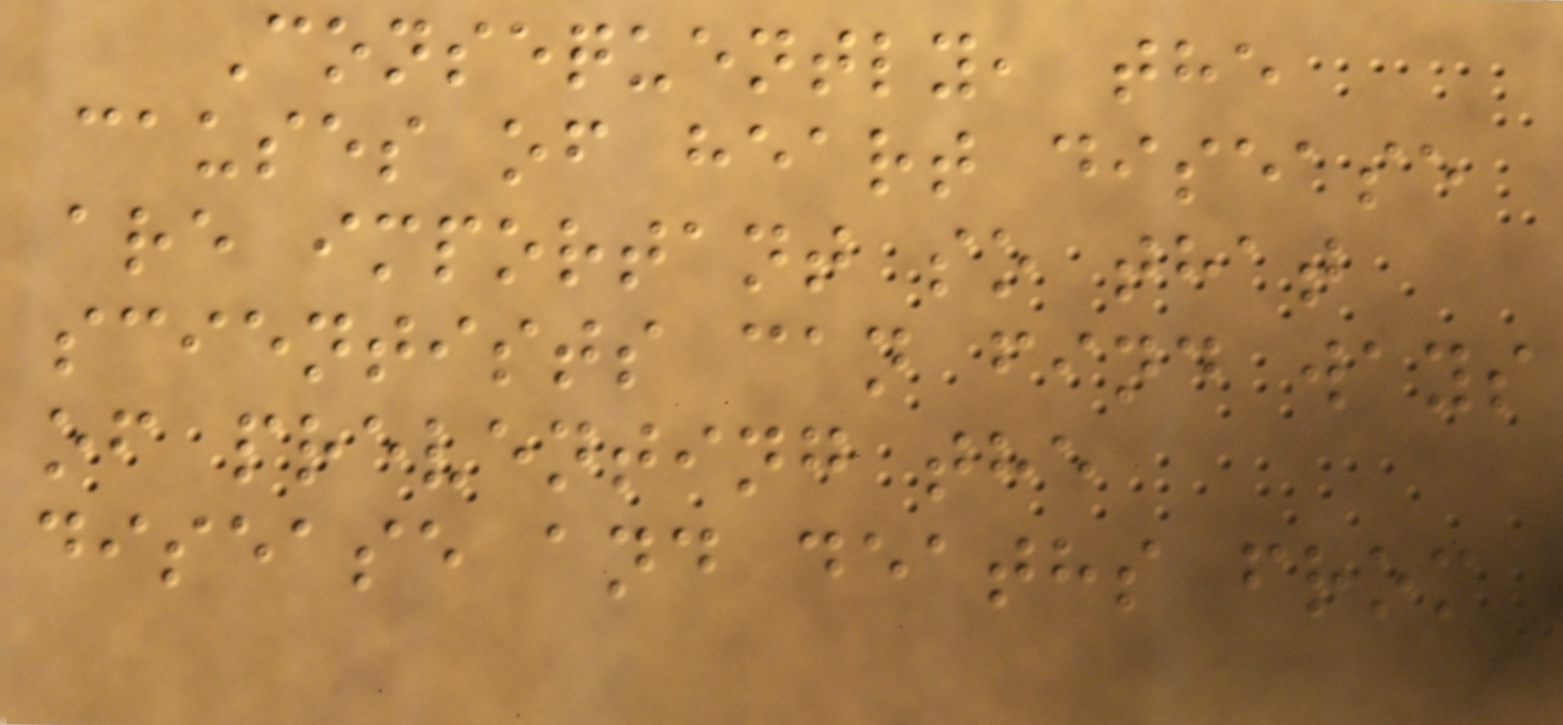Consequently, the
causes of heart disease
are important so that
scientists can find ways
of preventing the
disease and deaths from
